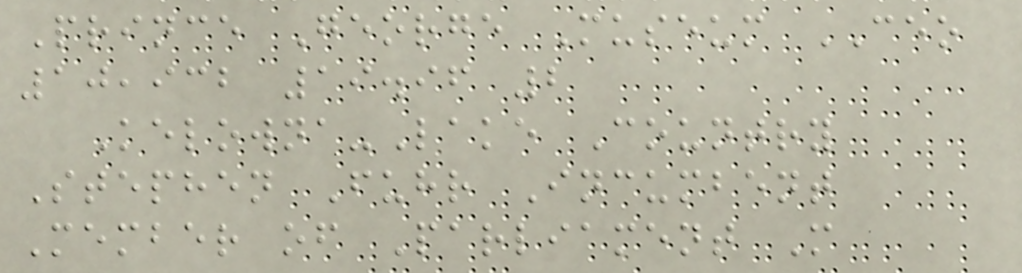Prince George Museum CEO
10,932 19.96 2
Kelowna-Lake Country
Stephen Fuhr Incumbent
Member of Parliament M
